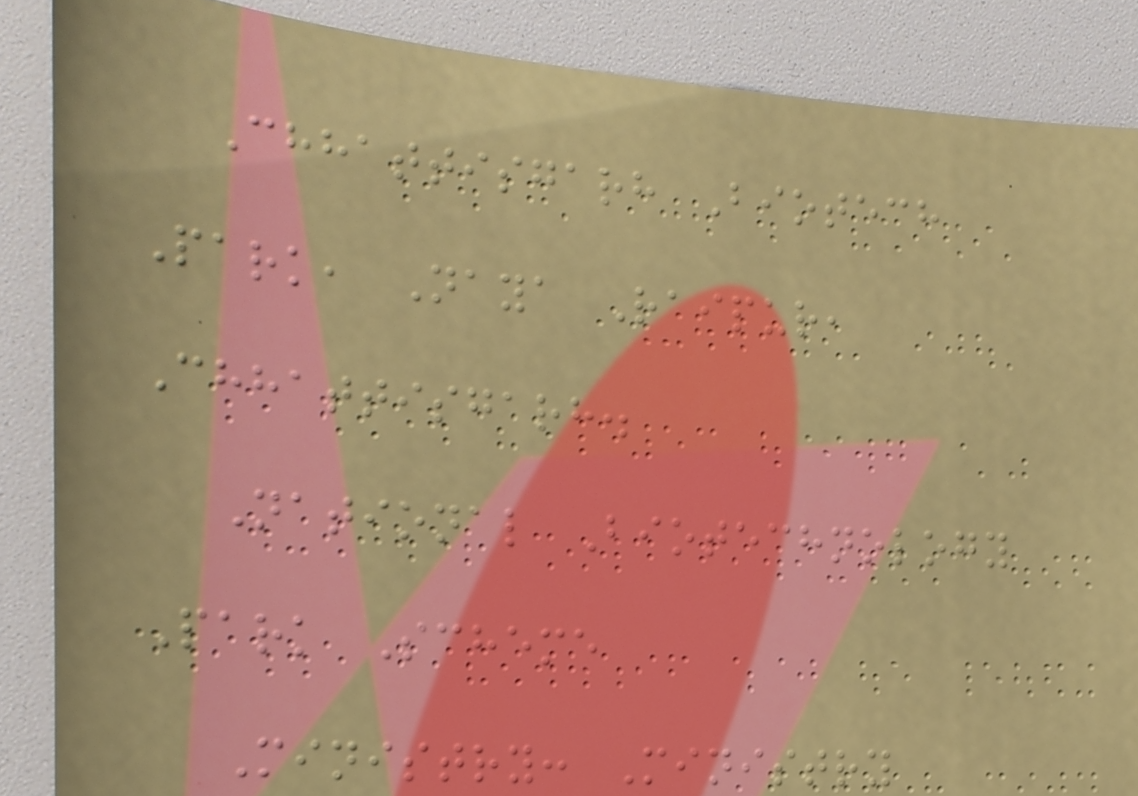Chhattisgarh Biotech
Park, Naya Raipur,
Chhattisgarh.
National Biotechnology
Park Scheme
Ministry: Ministry
